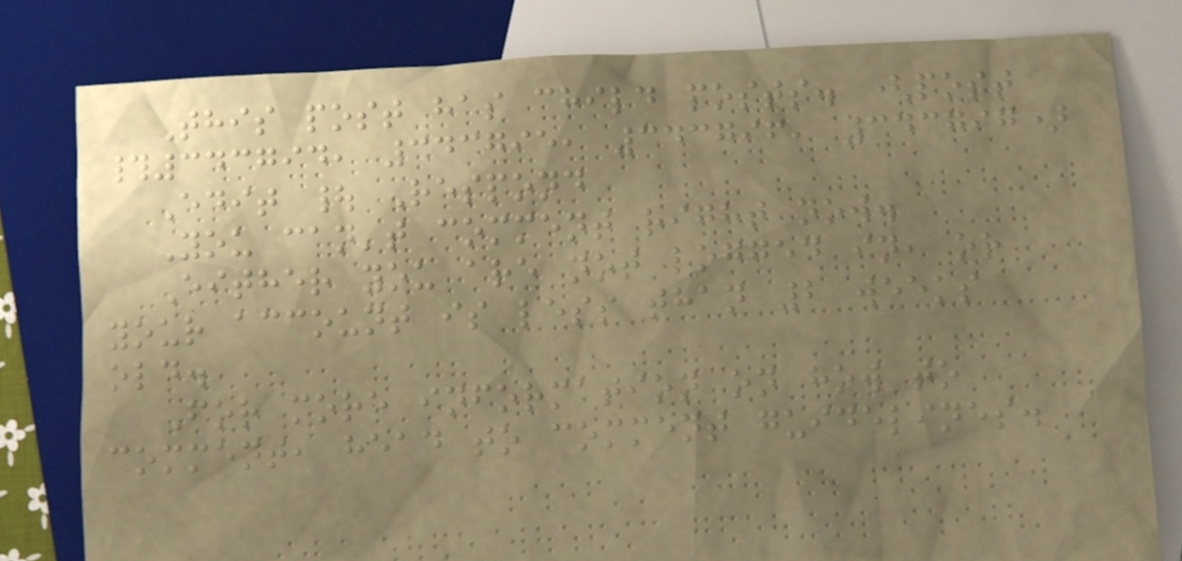This post has child posts. (post
#343794, 343795, 343796, 343797)
Edit | Respond
You can't comment right now.
Either you are not logged in, or
your account is less than 2 weeks
old.
For more information on how to
comment, head to comment guidelines.
